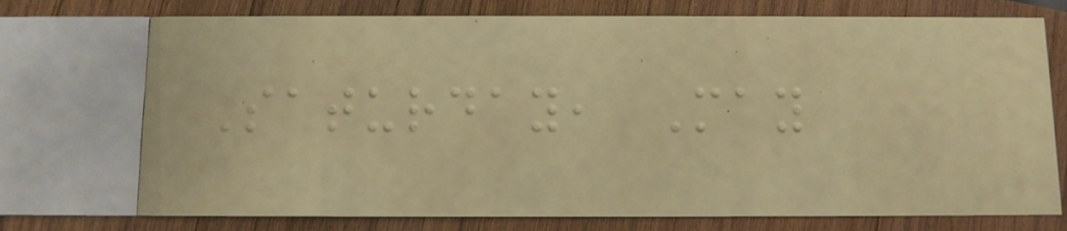Saturday, May
